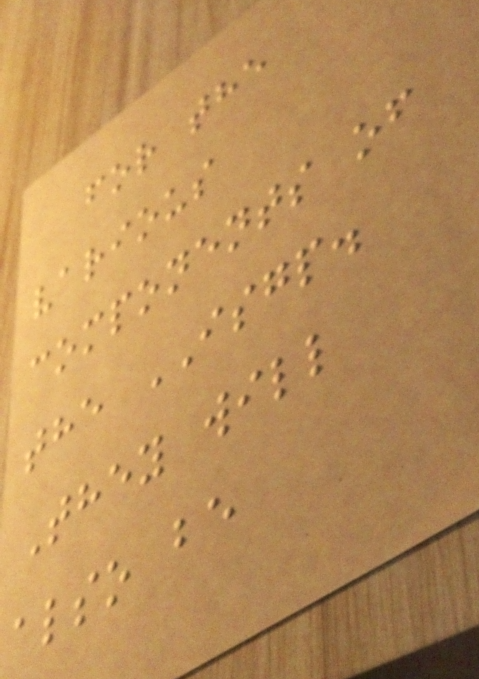for the
various
components of
the ISGP.
They will
also be
